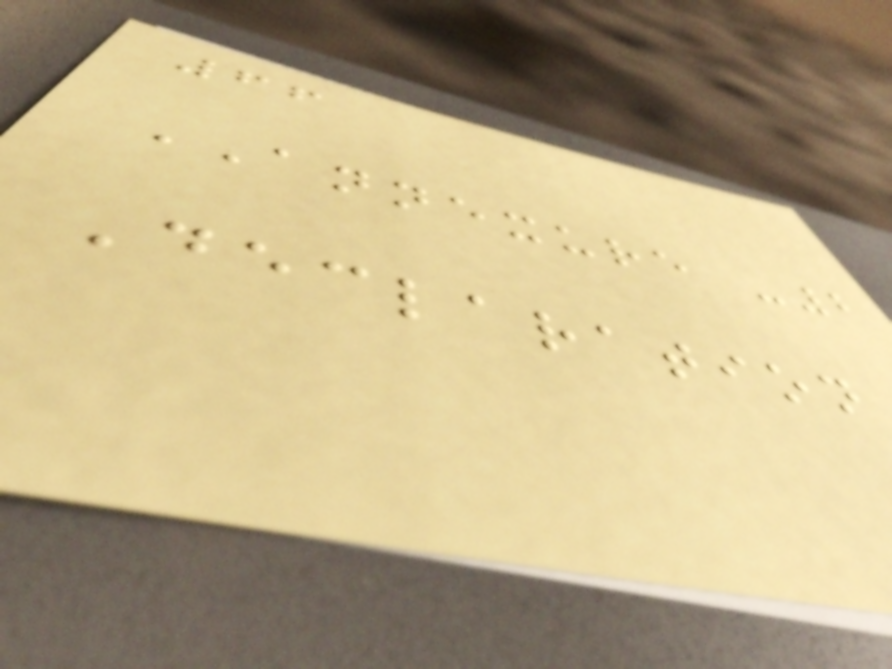66
ANNEXURE -2
Declaration
